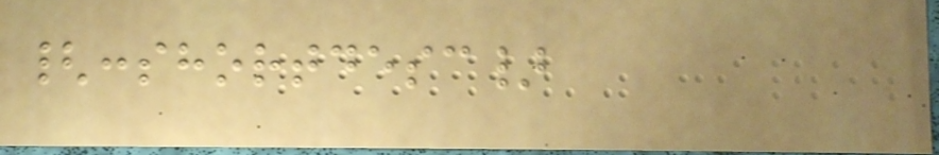{:shortdesc}
